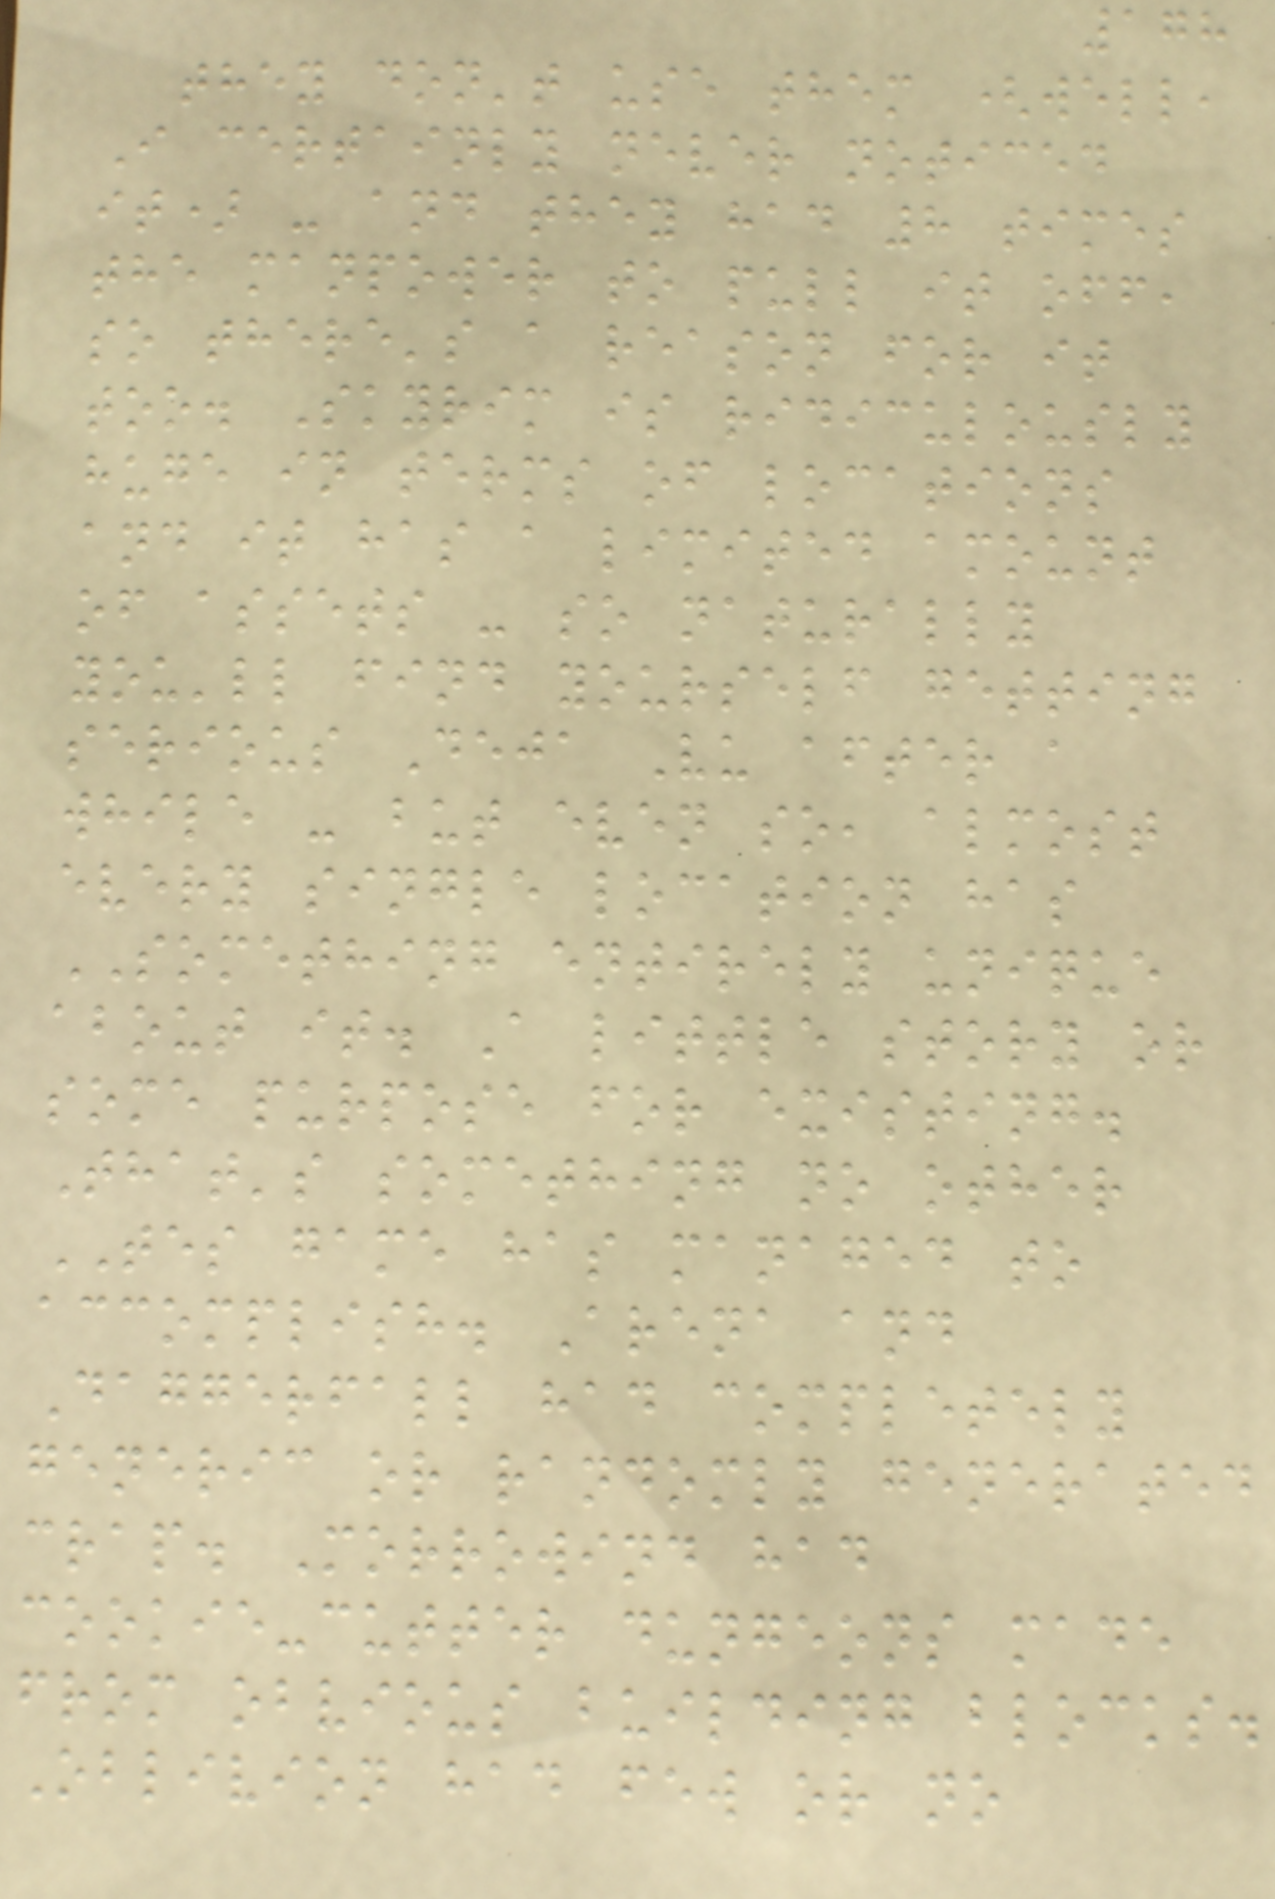178
they don't use them (well,
I certainly never noticed
it) - and they had 8 times
the manpower to pull it off,
so there's a reason for it
too. Skyrim is ridiculously
huge in terms of locations
and it has a limited amount
of assets - so naturally
you'll find yourself getting
serious Deja Vu after a
while - but even so, almost
every single location has
SOMETHING entirely unique
about it. A little story or
some purpose for existing.
That's something no other
TES game has managed to
accomplish. Arena and
Daggerfall had completely
generic or randomly generated
crap. Morrowind had
cookie-cutter dungeons made
from obvious building blocks.
Oblivion had few or no
